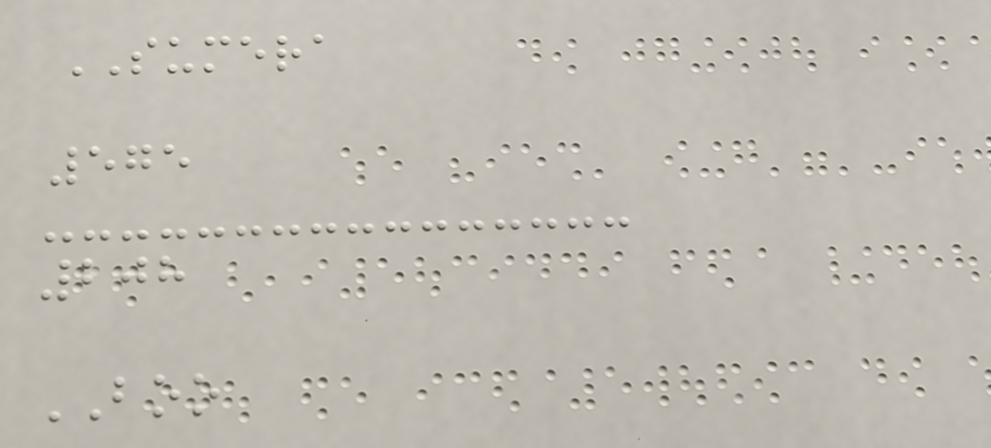SUMERA
575
208
BOO
